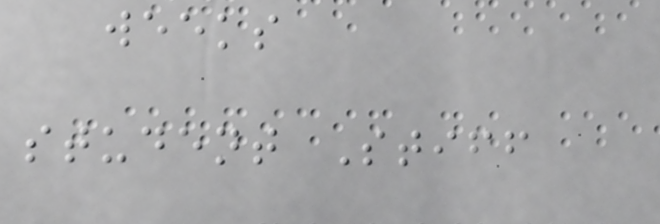weeks
student Stiff
